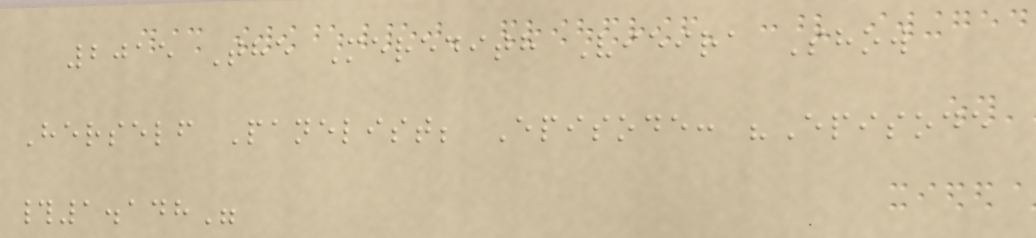2015 The Meredith Vieira Show
Herself Panelist; Episode: "Episode
#1.148"
